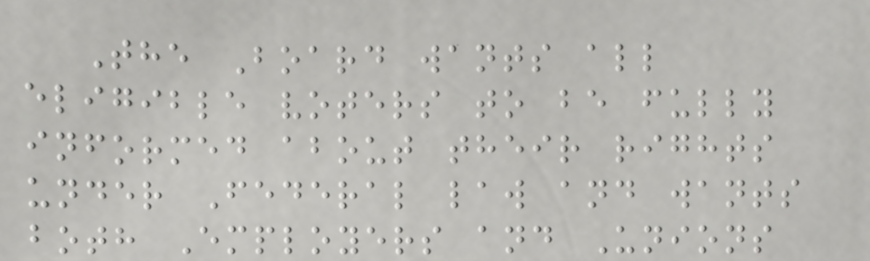The Board wants all
eligible voters to be fully
informed about their rights
under Federal law and wants
both Employers and Unions
